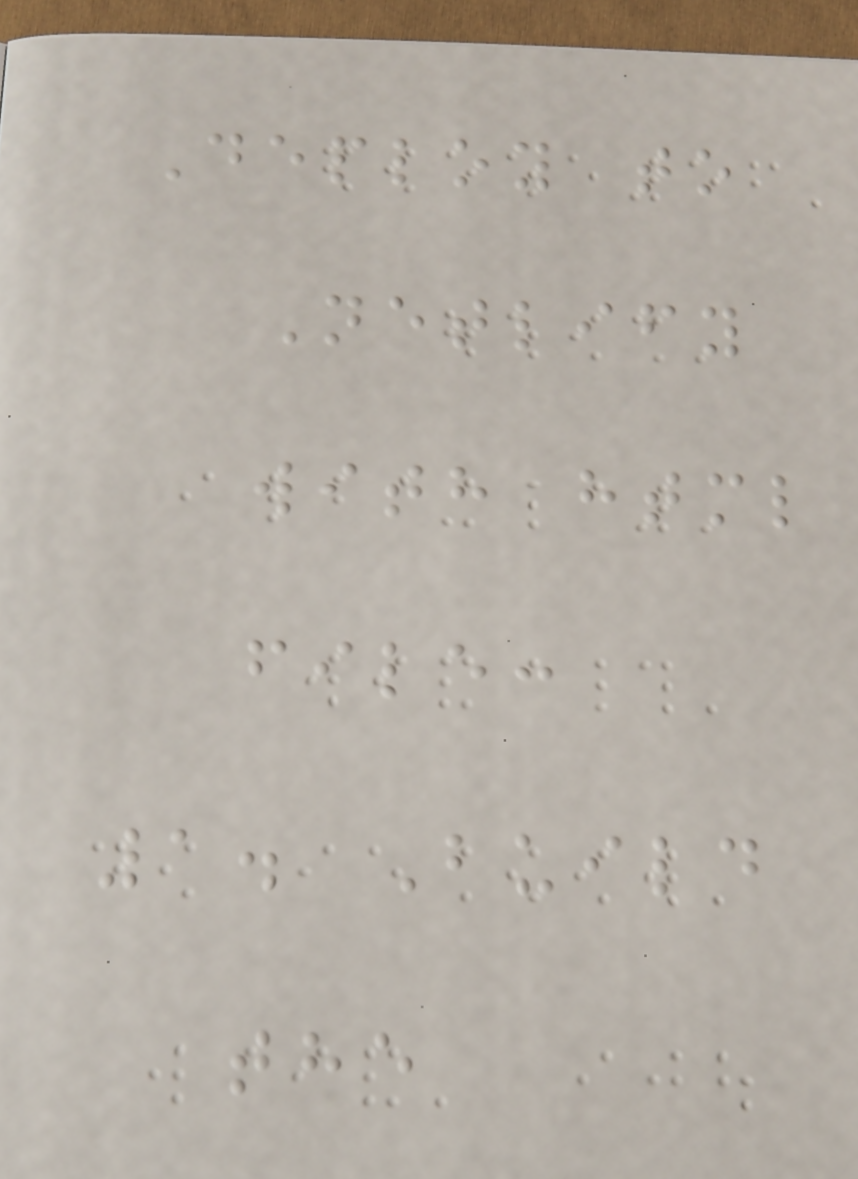Deploy to
Netlify
with html
file:
1. Build
the
